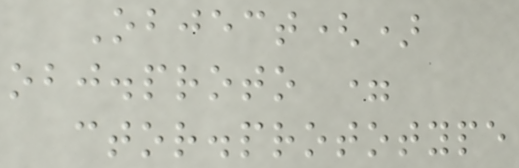Object()
obj.proto =
ctor.prototype
